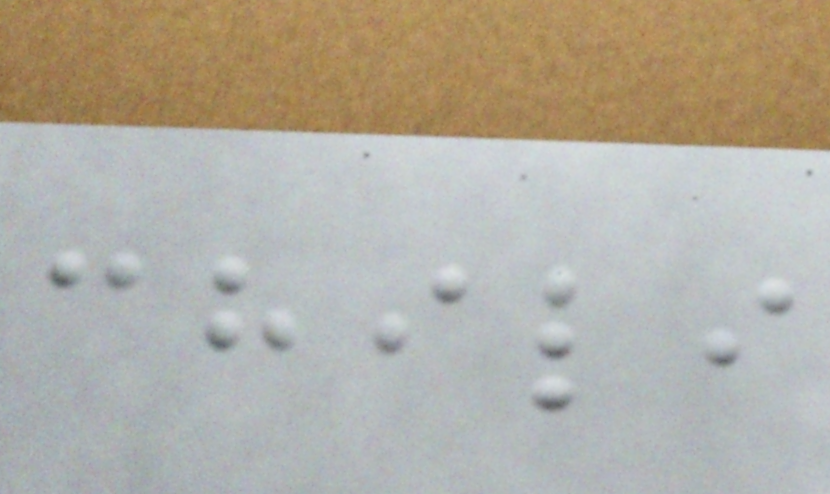chili
